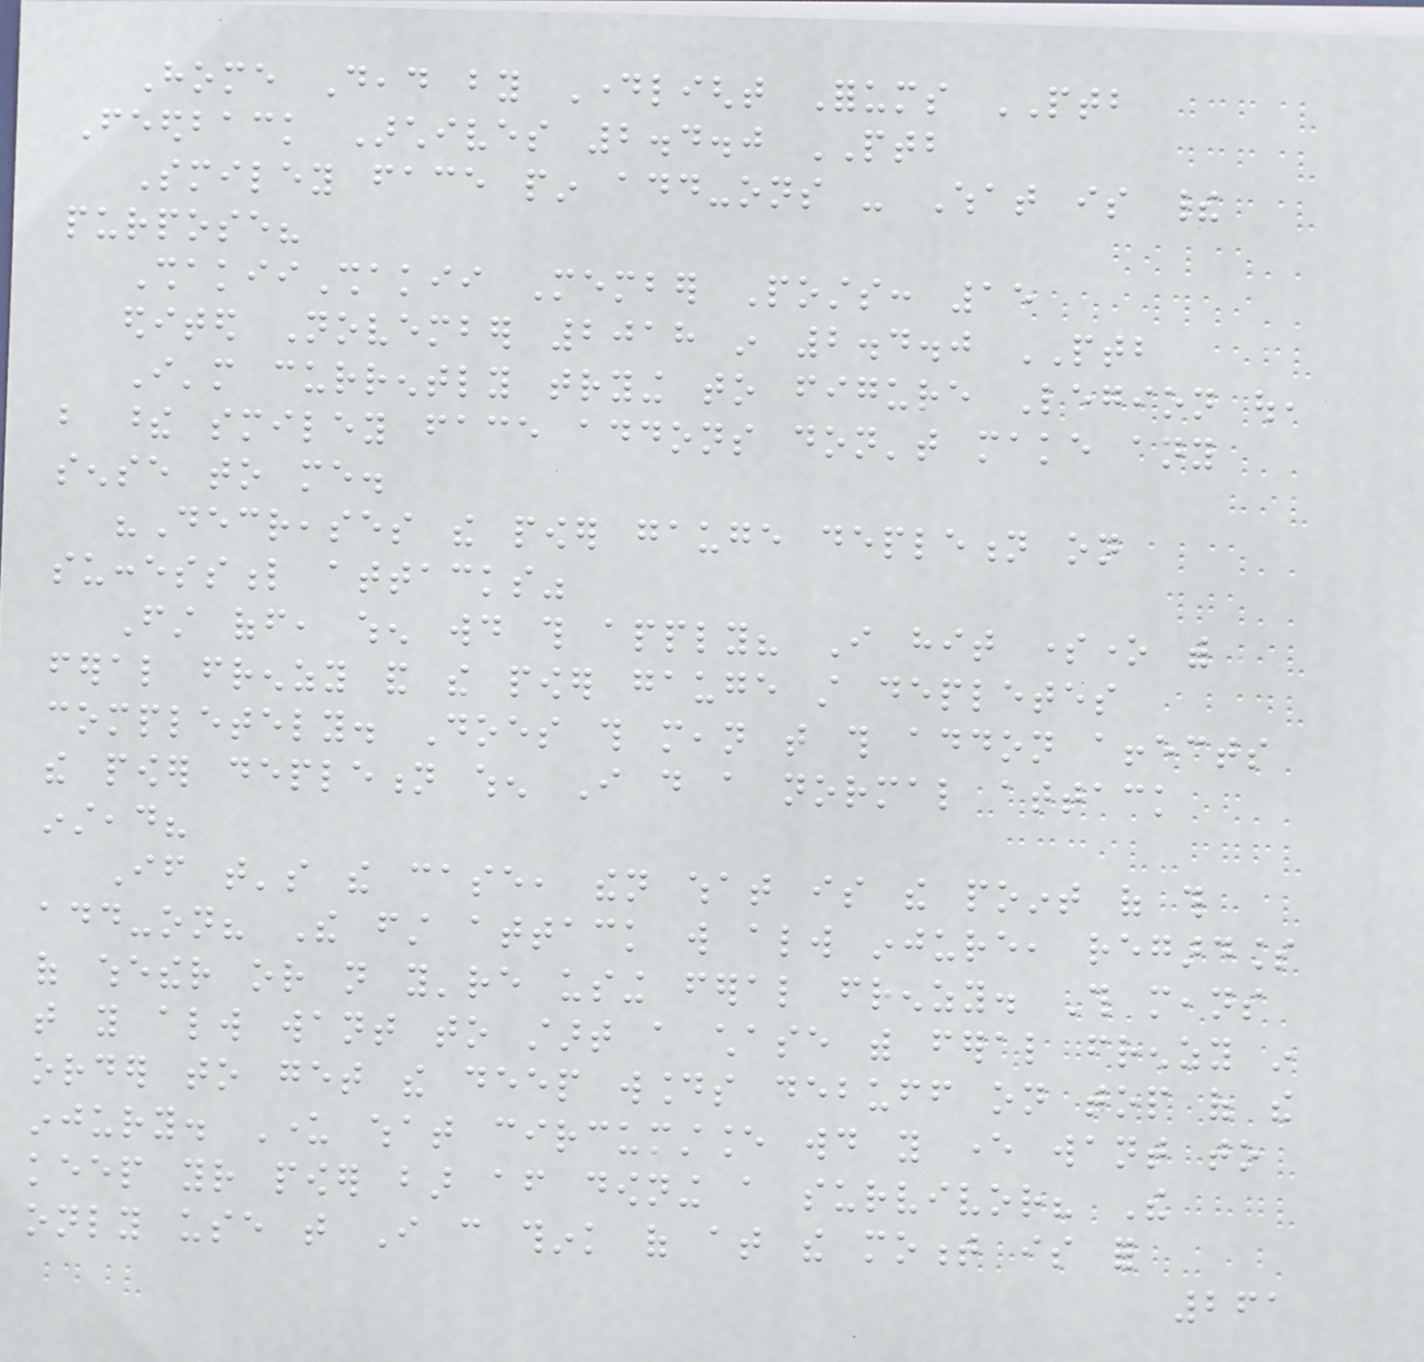Home Dead by Daylight Forums PTB
Feedback Archives 2.4.0 PTB
Smiley face pin add-ons - What is their
purpose?
ShakiiShakii Member Posts: 15
edited November 2018 in 2.4.0 PTB
I'm currently trying to figure Legion out,
but these smiley face addons don't make any
sense to me.
"Decreases the power gauge depletion on
successful attacks"
First off, when would this apply? I hit someone with
feral frenzy and the power gauge still depletes
completely. Does this mean that this addon affects
the power depletion when I do a normal attack
instead?
If that's the case, then what is the point of this
add-on? The first attack will always injure, regardless
of whether or not you're using feral frenzy. This means
that you always want to start a chase with feral frenzy in
order to get the deep wounds debuff on top of the
injury. Under what circumstance would you ever want to
keep your power bar after downing a survivor? The
only use that I can think of at the moment is for
261
